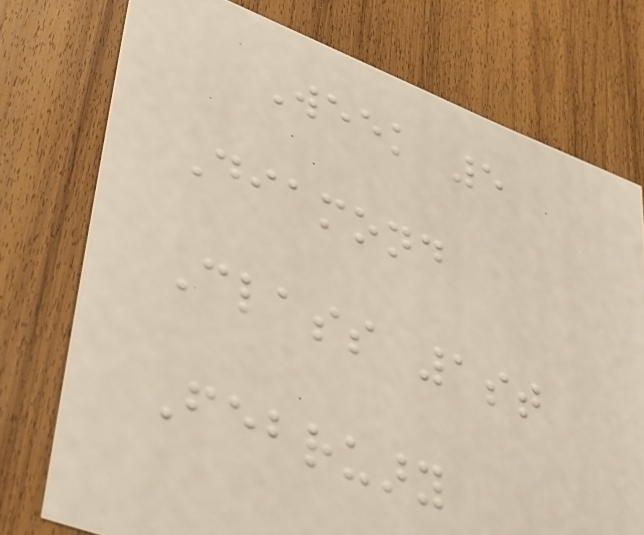Week 5
Diamond
Class 1st
February
